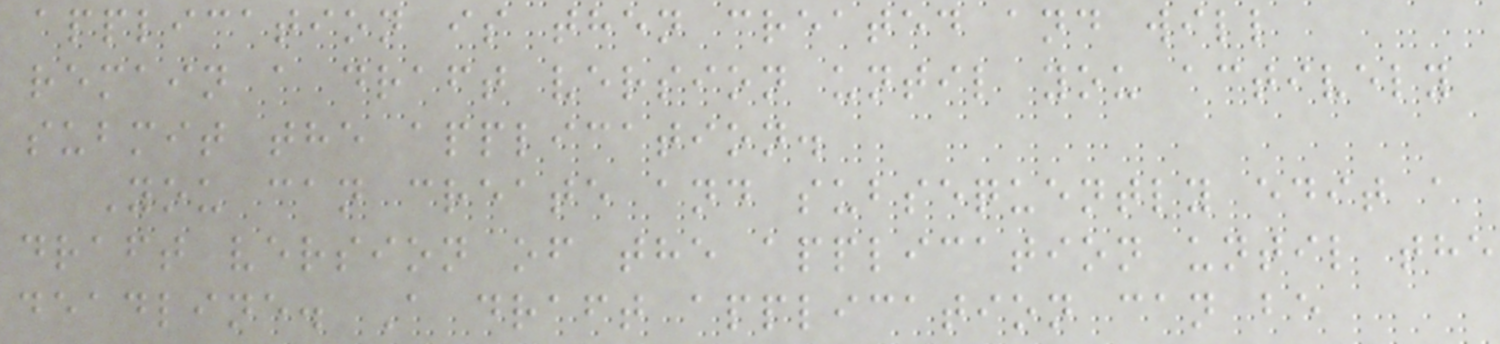application is then created and will
remain a draft version until you actively
submit the application.
You can create and subsequently edit a
draft version of the application until the
deadline. A draft application can be
